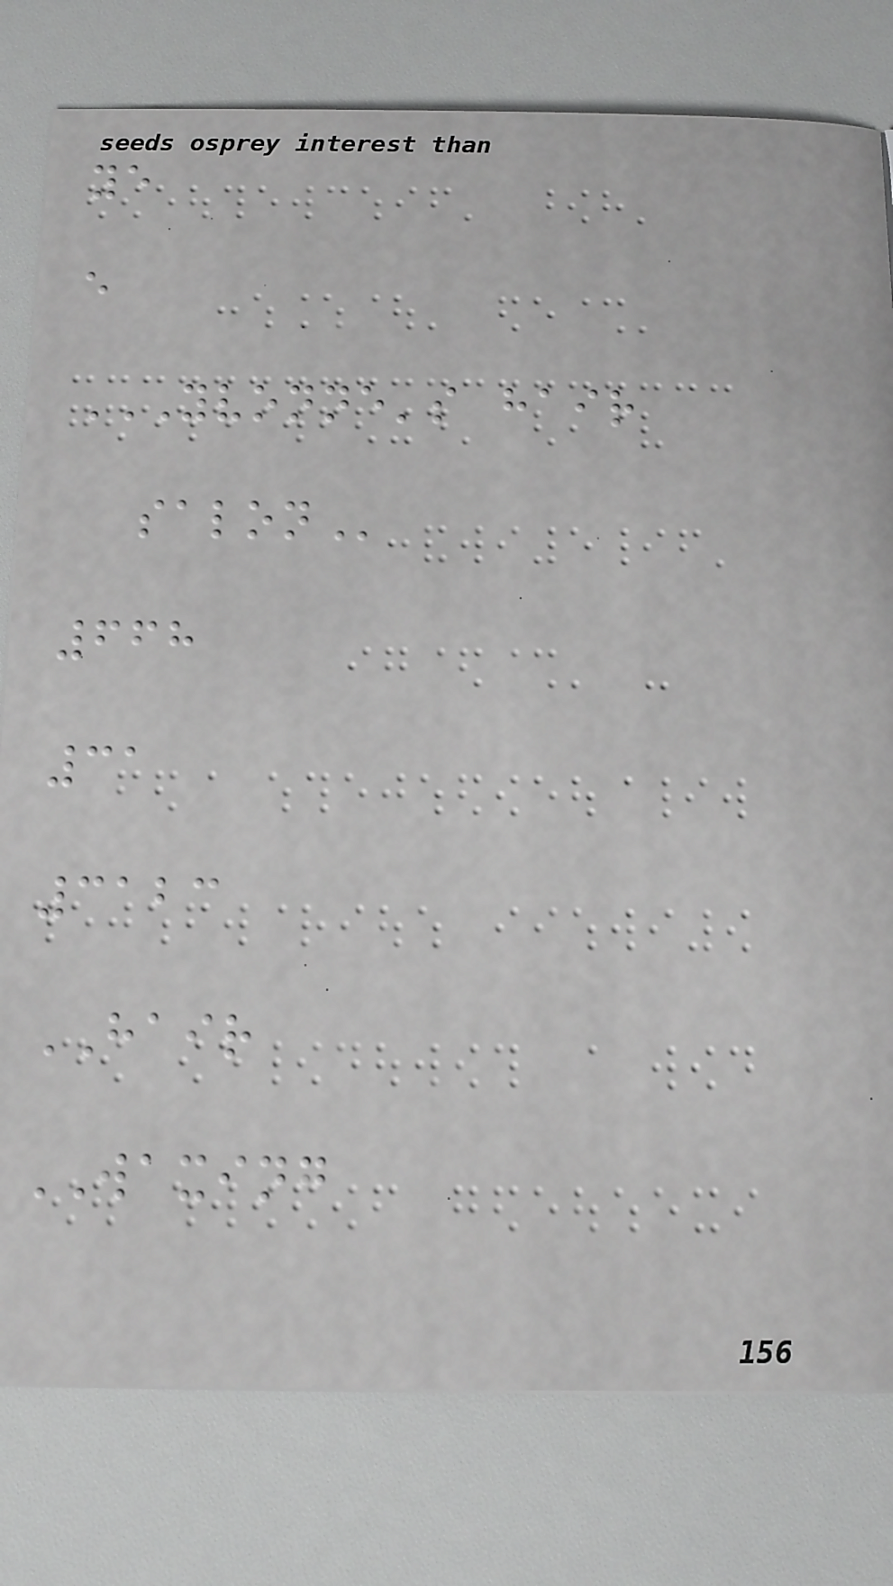ye
e
YVONNE'S HAIR
SALON
668
31
3123
HAIR
WAXING
